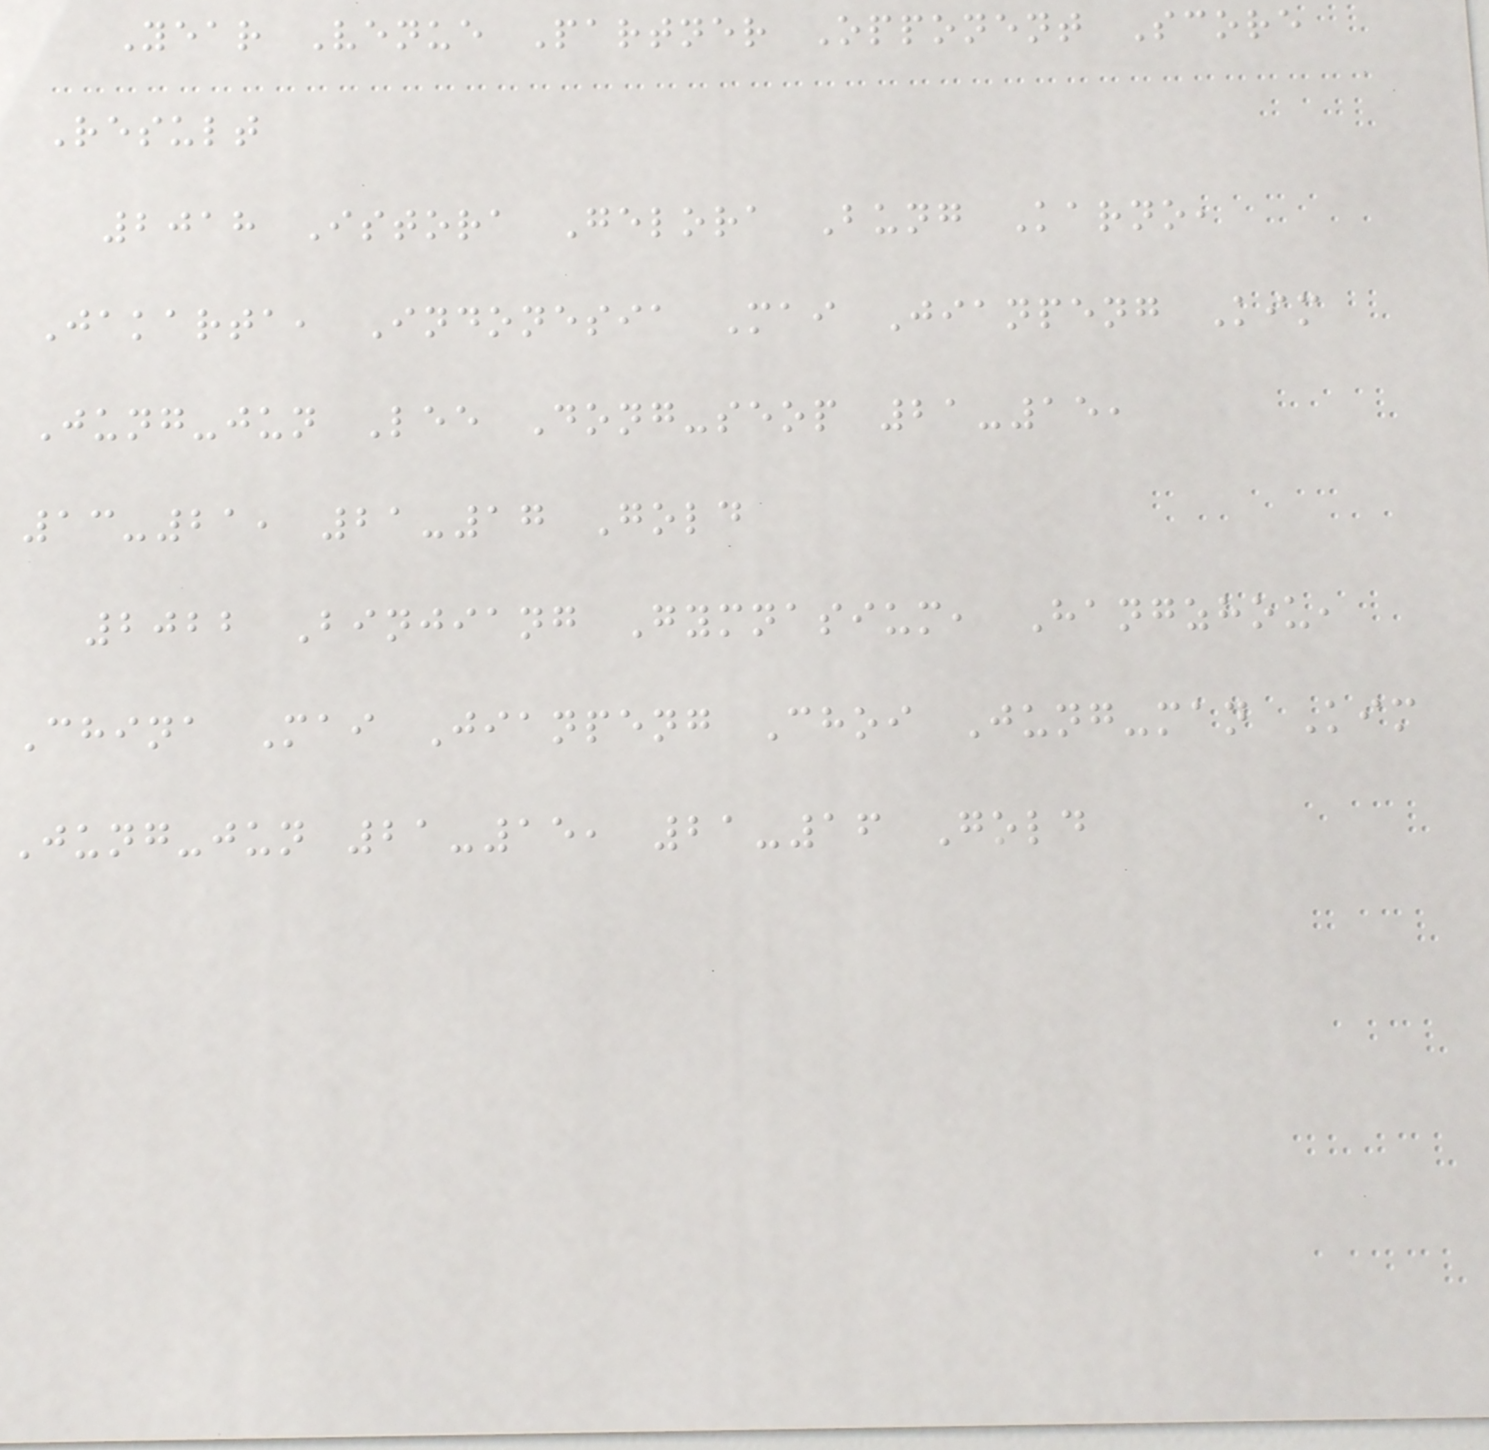Year Venue Partner Opponent Score
Result
2018 Istora Gelora Bung Karno,
Jakarta, Indonesia Mai Jianpeng Kim
Jung-jun Lee Dong-seop 21-15,
13-21, 21-17 Gold
2022 Binjiang Gymnasium, Hangzhou,
China Mai Jianpeng Choi Jung-man Kim
Jung-jun 21-15, 21-16 Gold
